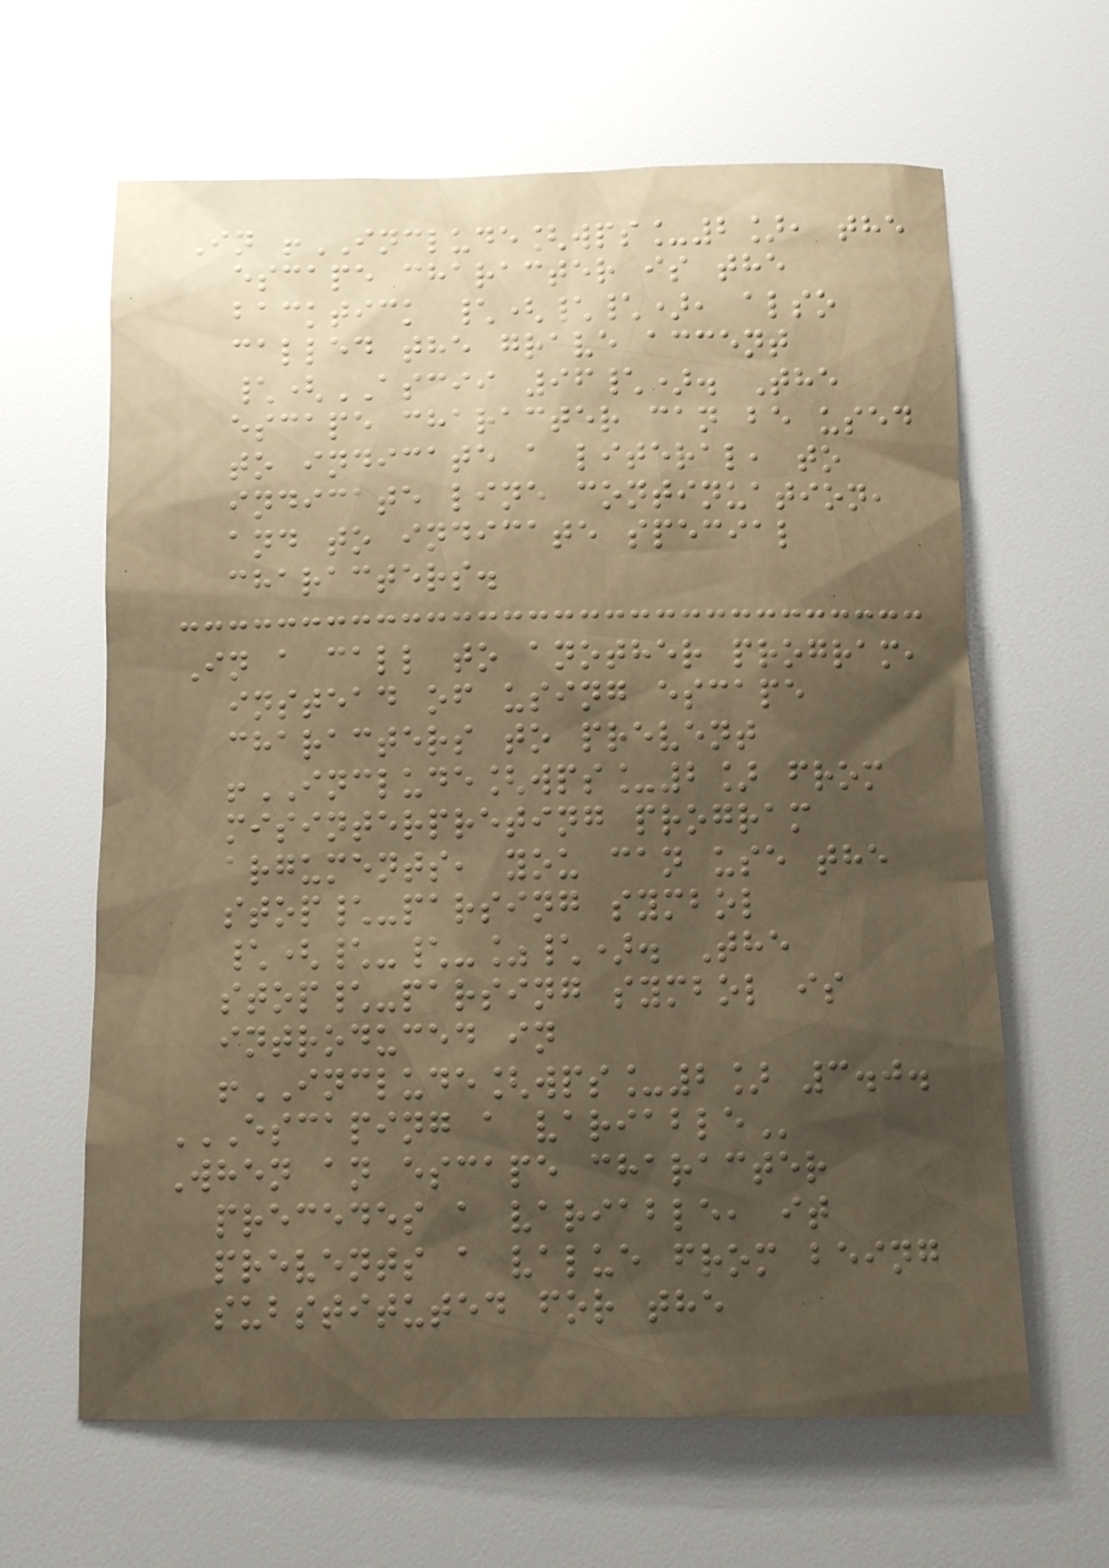In !INCLUDE[wps_2], the
escape character is the
backtick \(\\), also
called the grave accent
\(ASCII 96\). The
escape character can be used
to indicate a literal, to
indicate line continuation,
and to indicate special
characters.
In a call to another program,
instead of using escape
characters to prevent
!INCLUDE[wps_2] from
misinterpreting program
arguments, you can use the
stop\-parsing symbol
\(\-\-%\). The
stop\-parsing symbol is
introduced in
!INCLUDE[wps_2] 3.0.
ESCAPING A VARIABLE
When an escape character
precedes a variable, it
prevents a value from being
substituted for the
